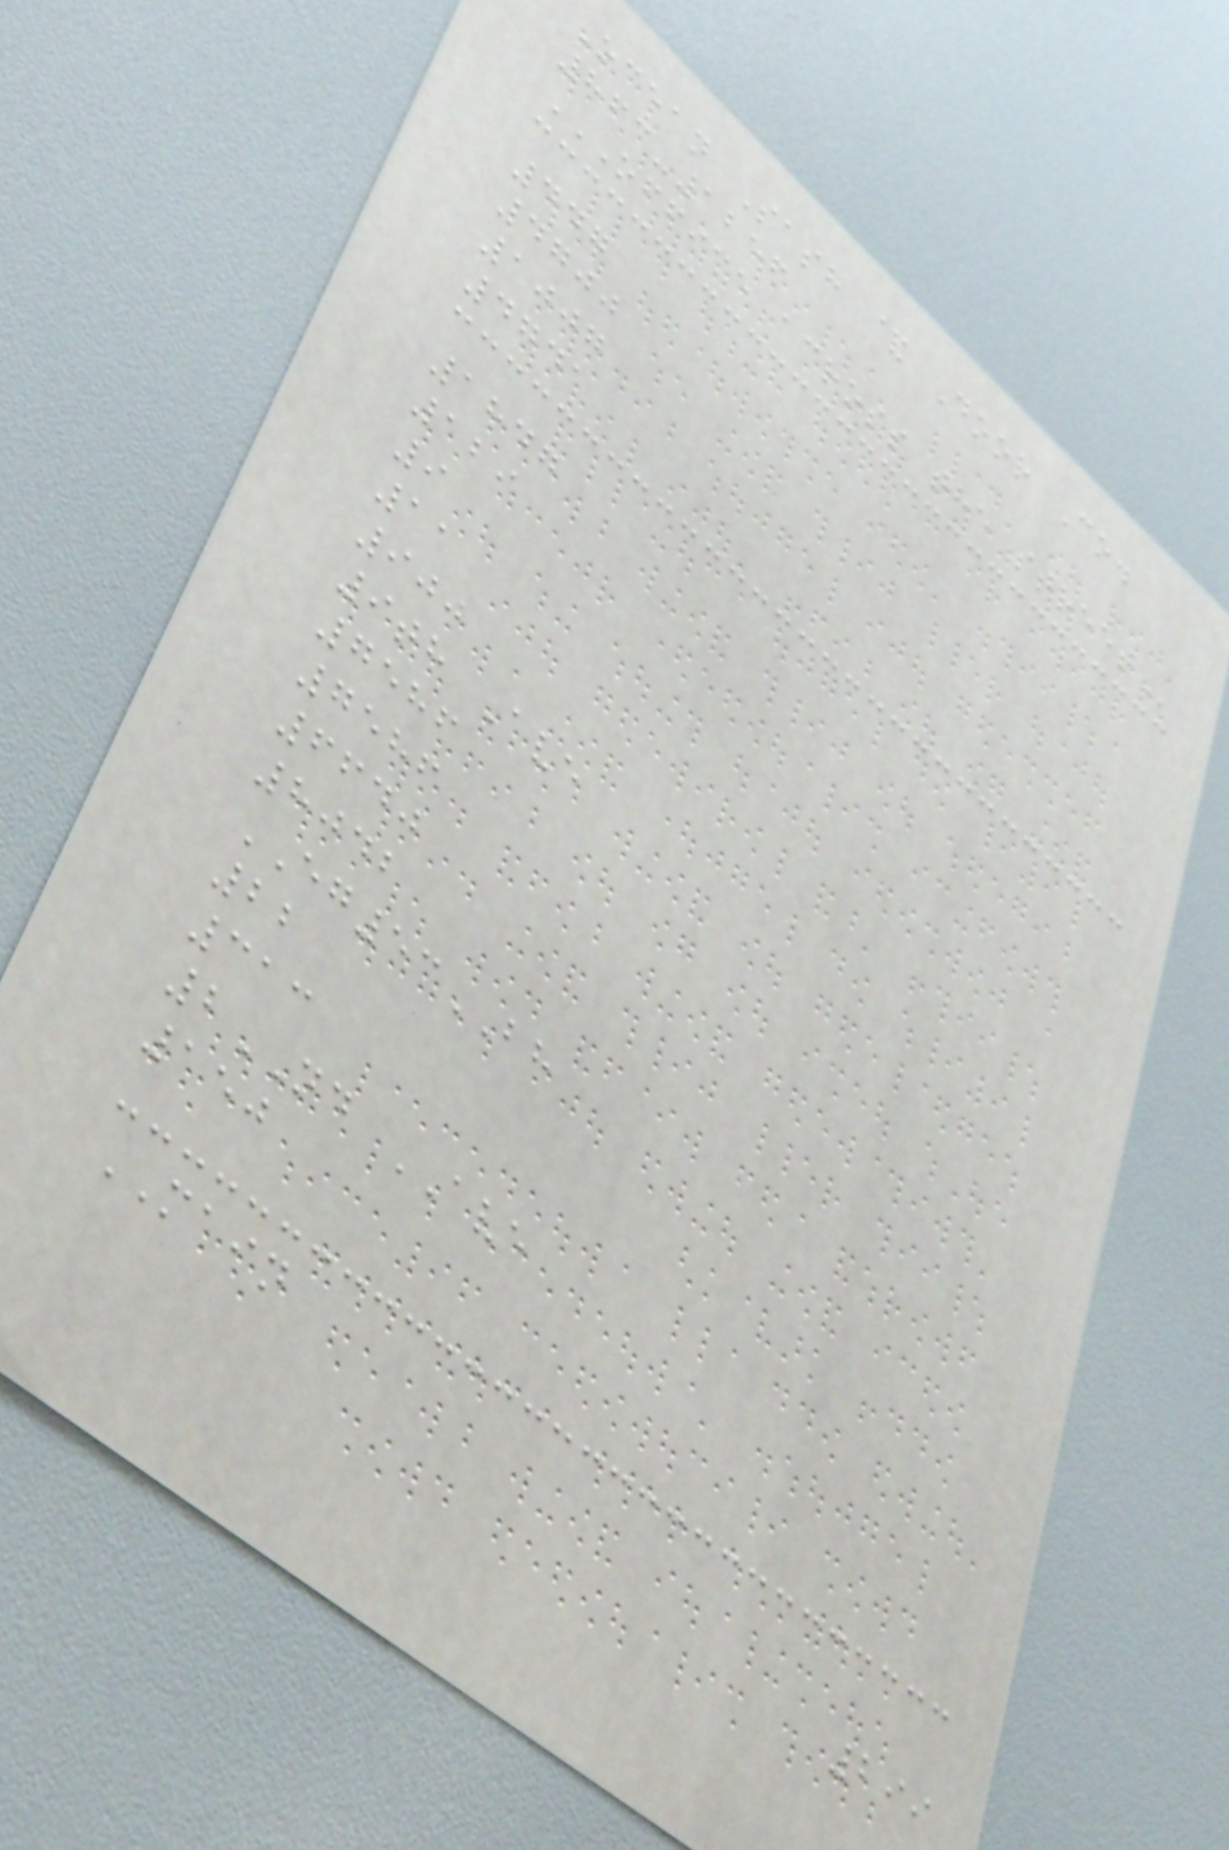Ocean Sash & Door Co.
863-1256
OFFICE ACROSS THE STREET
447
4700
1007
4741
1847
129
9
11
900
9th Ave
7586
7586
6640
8042
EG53BH
22
313
2ND AVE
150
MAIN
299
